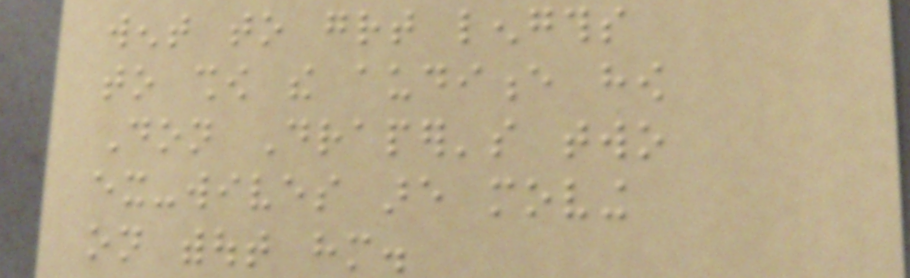went to great lengths
to show the audience how
Don Draper's two
ex-wives are moving
on without him.
